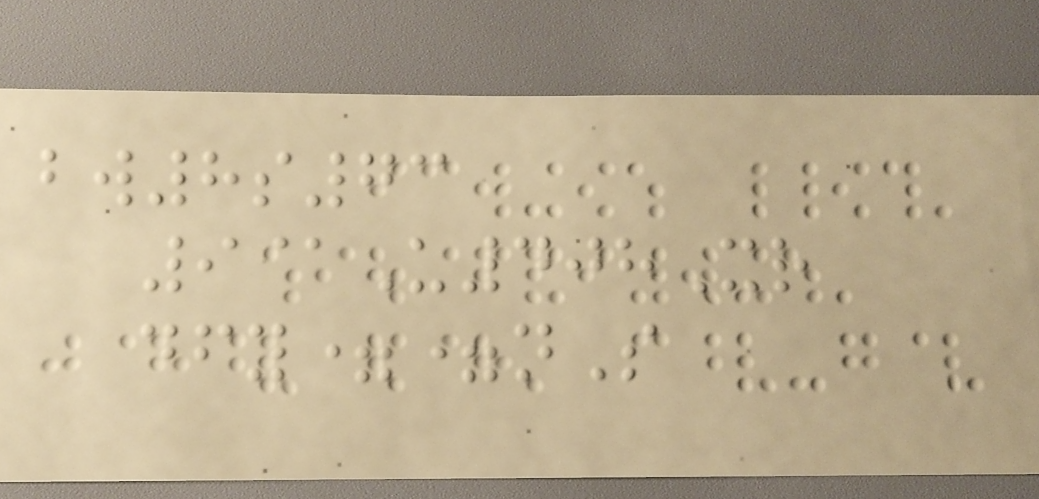bw8s73
9@U408Xr
dfy==nS
